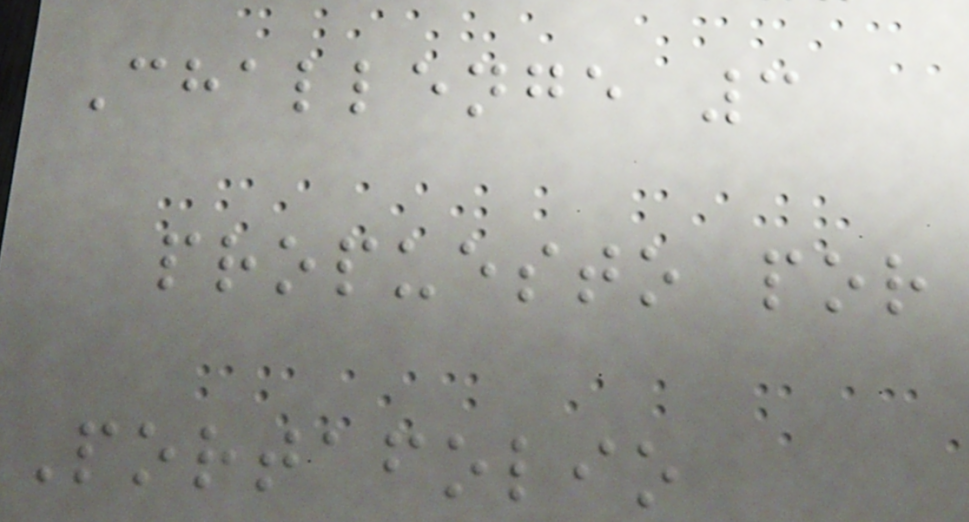Challenge 3
propuesto por
Portafolio
